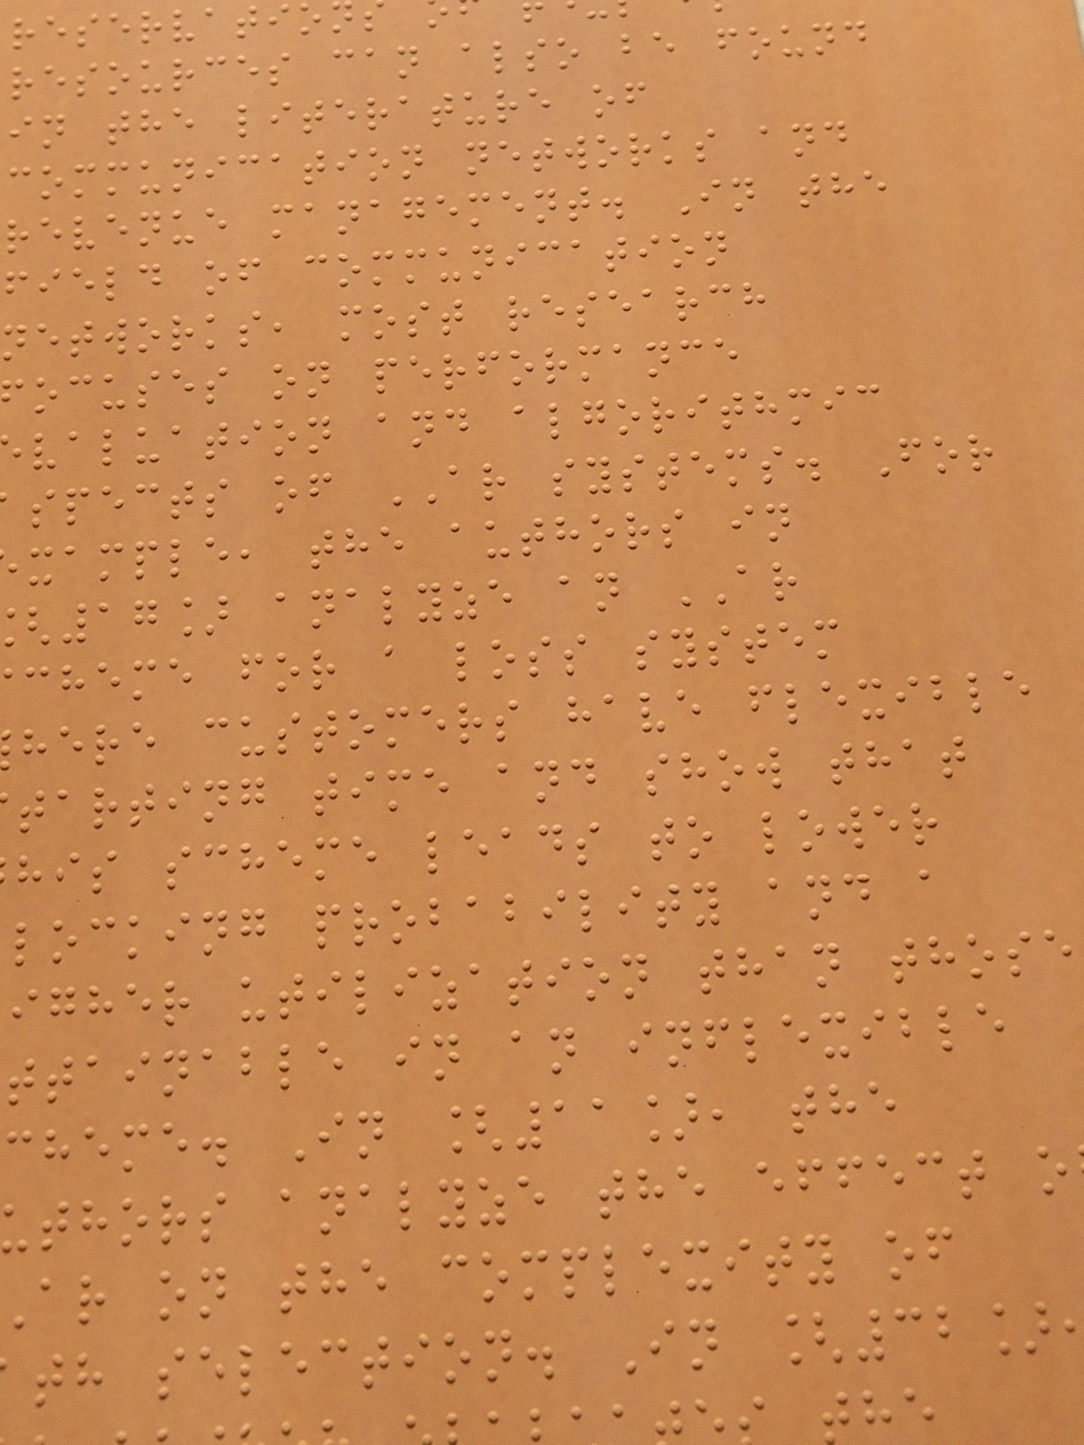reservatio
resources can also be found
in the literature of
communication networks and
revenue management. In the
field of communication
networks, most research
ocuses on performance
valuation and algorithmic
spects of AR systems. For
xample, the authors in
17] analyze an AR
cheme for a loss system
here customers have flexible
tarting time and show that
his scheme leads to lower
locking probability and a
igher utilization than those
ttainable in an inflexible
cheme. In [11], the
uthors analyze the effect o
ar on the complexity of
th selection. In [32]
